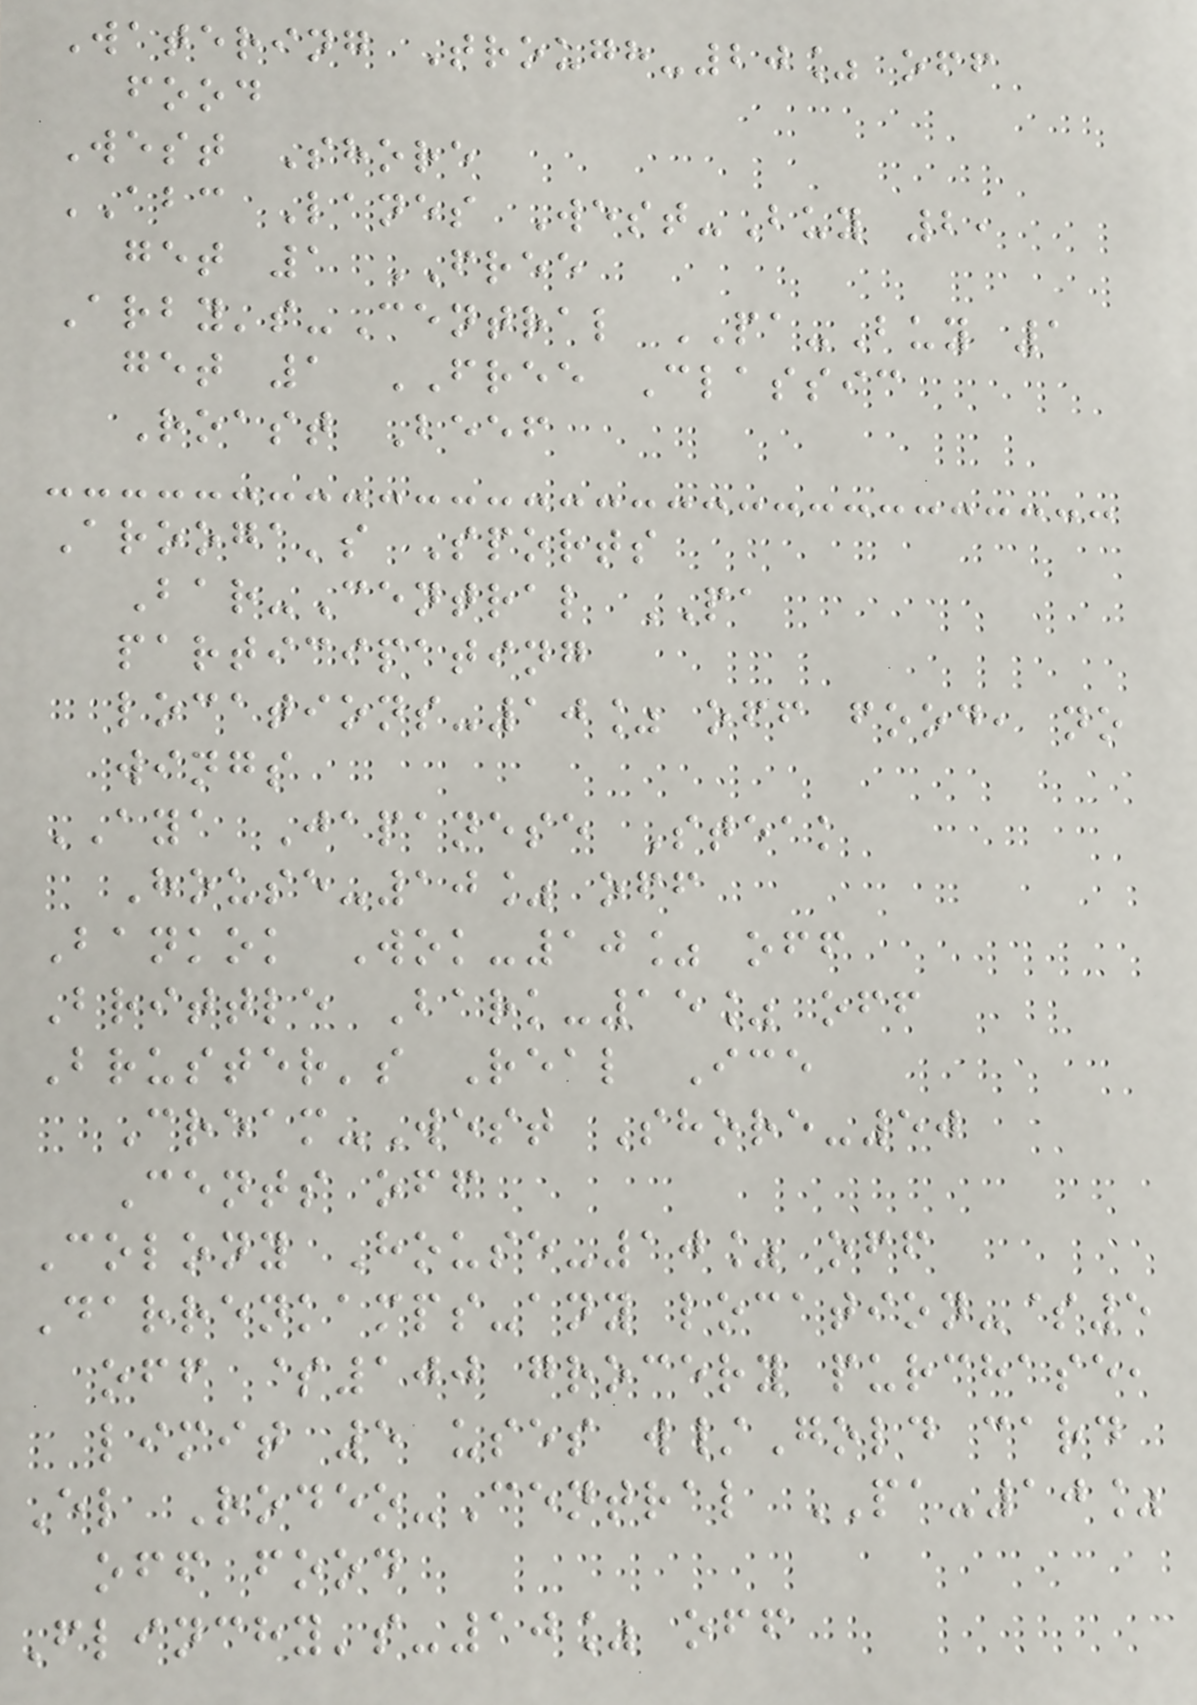Watering Trough-20% off
food
West Shore
ABC Lanes West-Buy 2,
get 1 FREE
Arby's-Central PA-Buy 1
get 1 FREE Classic
Roast Beef
Arooga's Sports
Bar-Central PA
participating
locations-10% off food, no
wings
AYA Japanese Steak
House-10% off
Bankok Wok-10% off
Brittle Bark-15% off
Bruster's Real Ice
Cream-West Shore-50
Cents off
Colony House-10% off
Darrenkamps-any location-$5
off $100 grocery purchase,
limit 5 uses w/Gold card
El Rodeo-Central PA-10%
off food
Flinchy's-10% off
